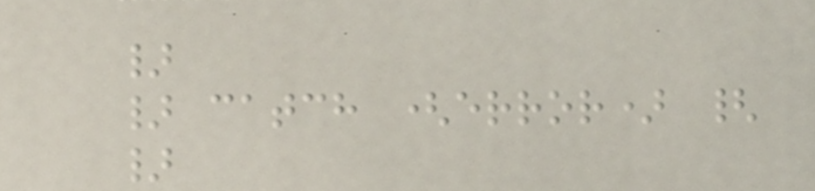}
} catch (error) {
}
